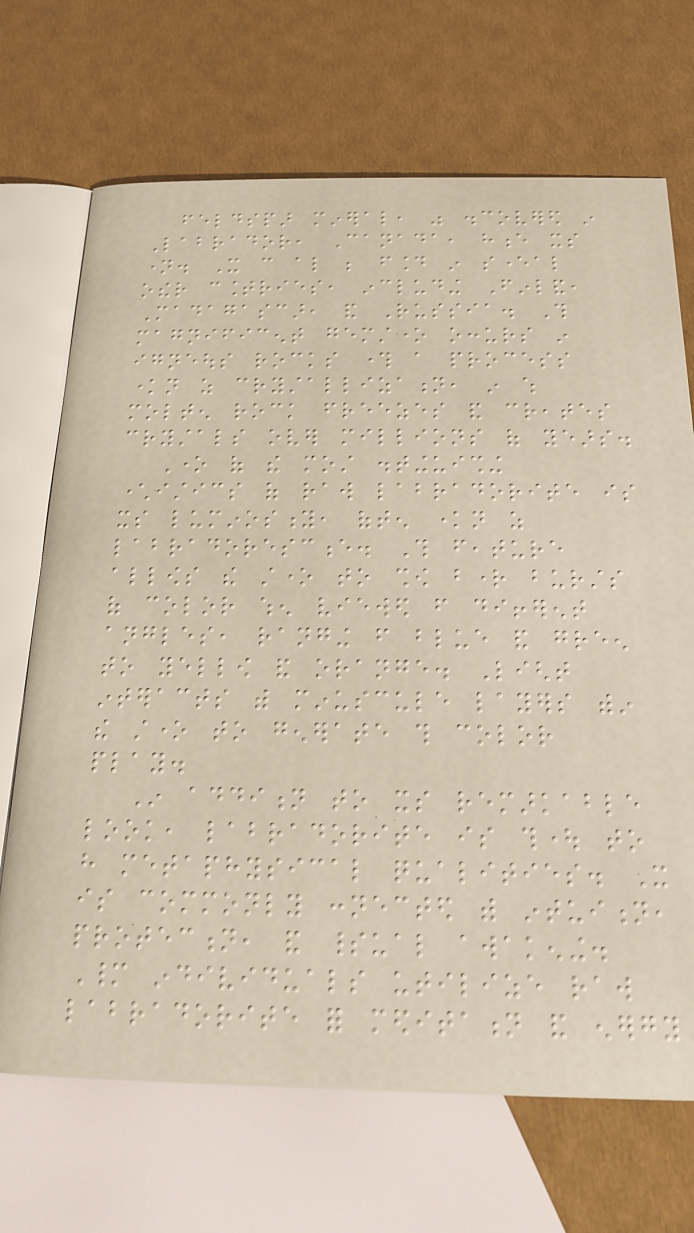feldspar mineral, was discovered in
Labrador, Canada, hence its
name. It can also be found in several
other countries, including Finland,
Madagascar, and Russia. This
magnificent gemstone occurs in
igneous rocks through a process
known as crystallization, in which
molten rock freezes and creates
crystals over millions of years.
One of the most distinguishing
characteristics of raw labradorite is
its luminosity, often known as
labradorescence. This feature
allows the stone to show bright bursts
of color when viewed from different
angles, ranging from blue and green
to yellow and orange. Light
interacts with minuscule layers within
the stone to generate this color
play.
In addition to its remarkable
look, labradorite is thought to
have metaphysical qualities. It
is commonly connected with intuition,
protection, and spiritual awakening.
Many individuals utilize raw
labradorite for meditation and energy
